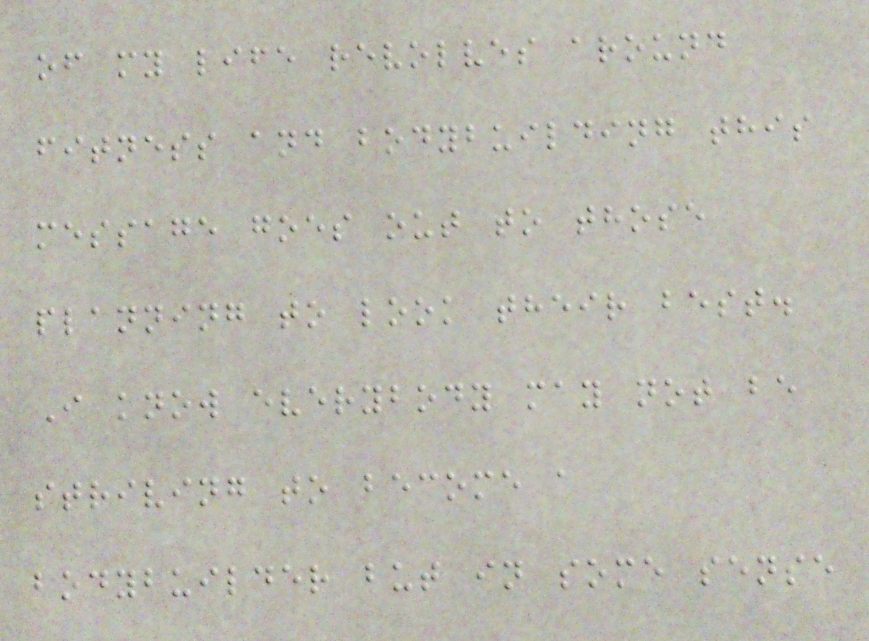of my life revolves around
fitness and bodybuilding this
message goes out to those
planning to look their best.
I know everybody may not be
striving to become a
bodybuilder but in some sense
